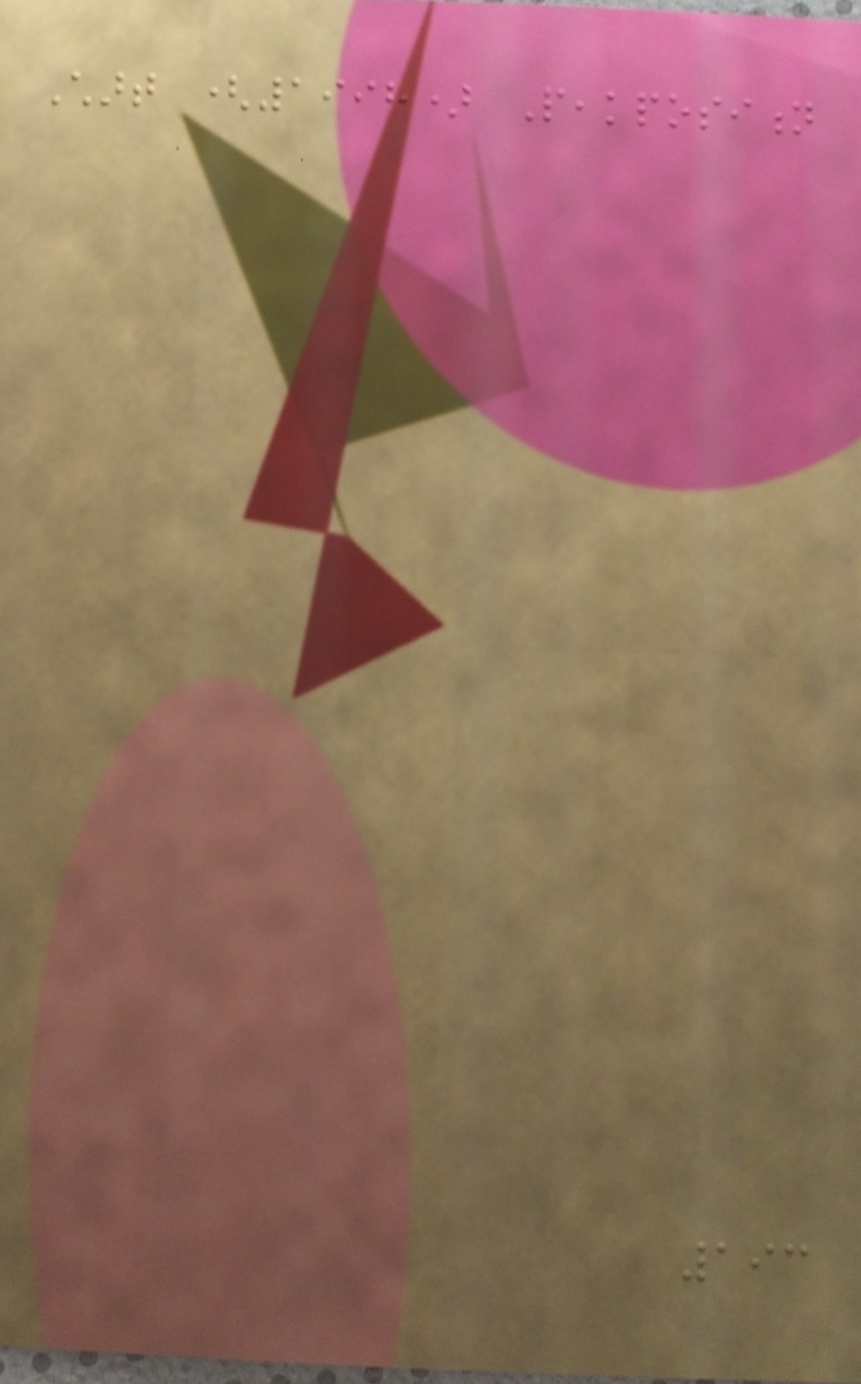Chart (1998) Peakposition
193
